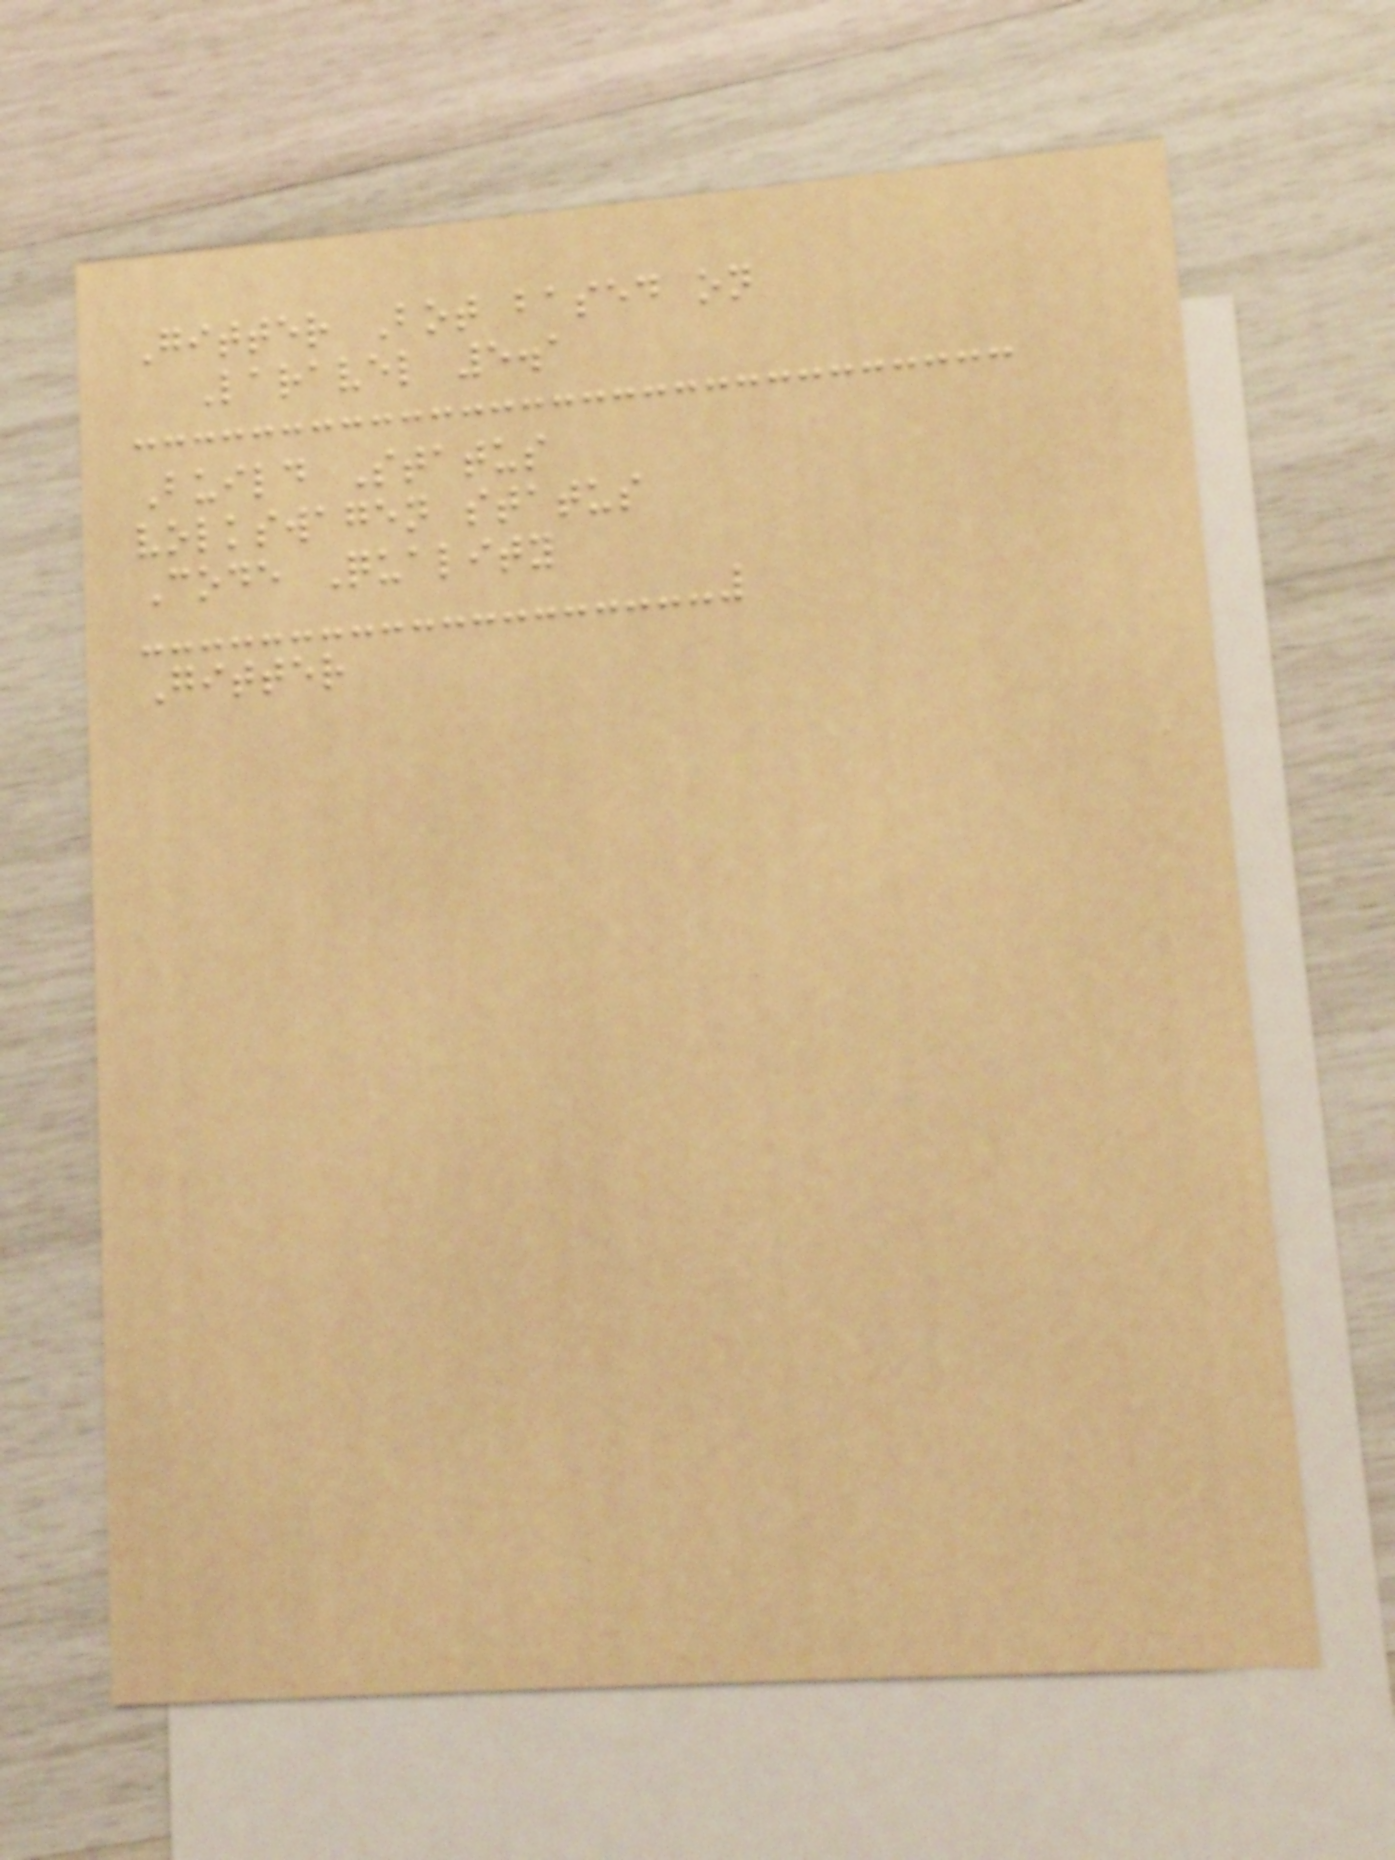Gitter Bot based on
Laravel 5.1
Build Status
volkswagen status
Code Quality
Gitter
